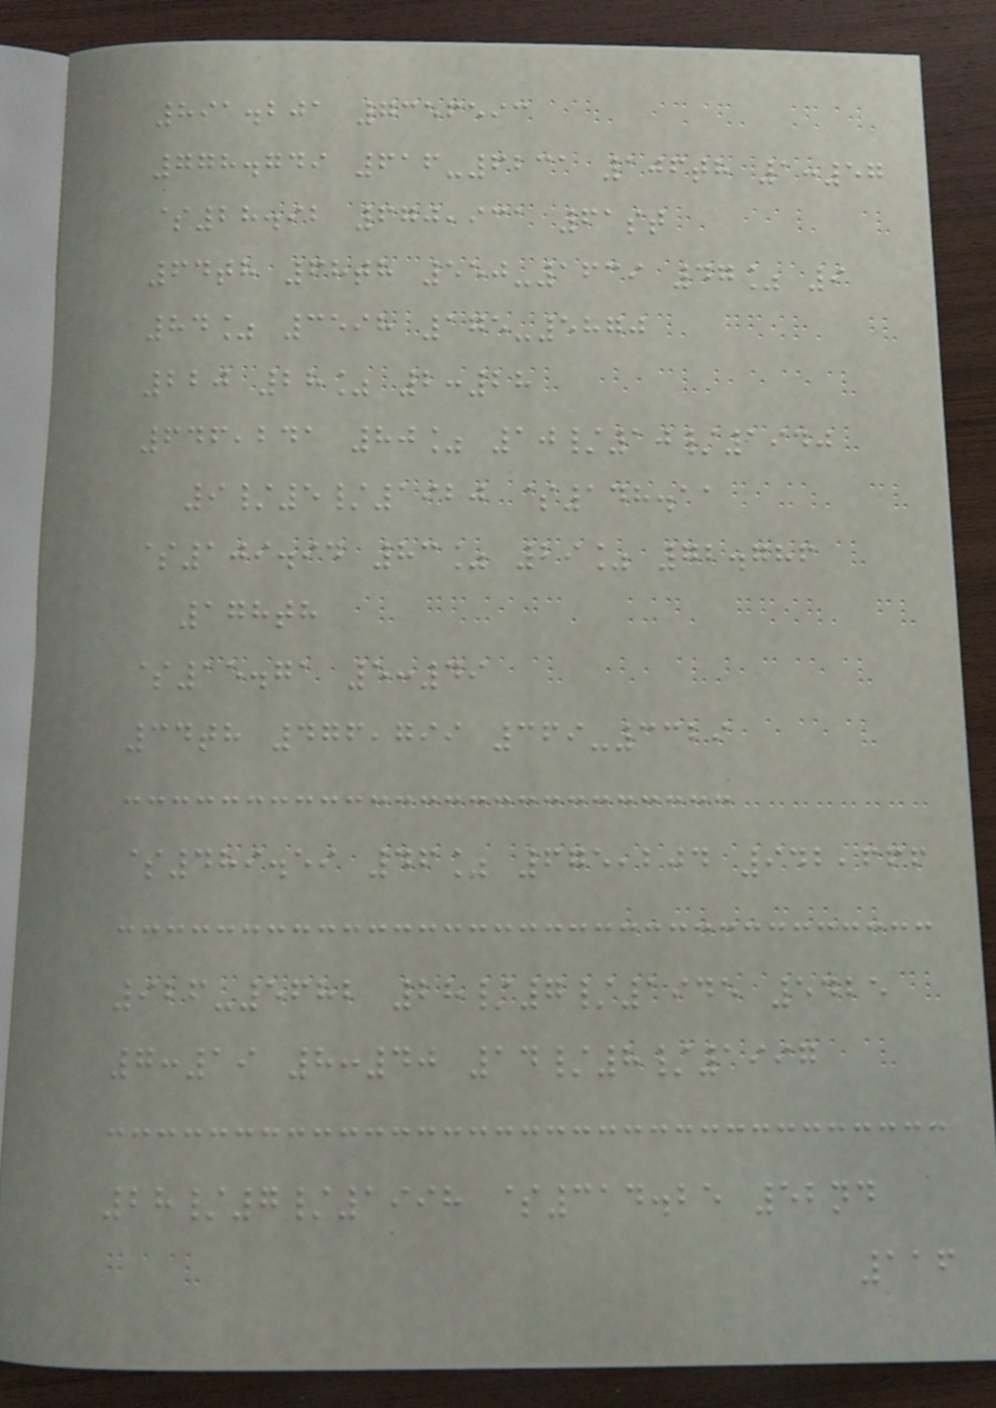891.201 7356593
778.749 616-6231 106th 1:57
$28.92 670,931 61st
64th 68th 550-1639 47% 9
84% 3598 175-5870
220 28% 2:28
646,241 80% 10/10/1940
9/5/1920 $148.11
$109.94 83% 29% 72.786
178th
$15.71 5:49
34th 476,799 369-3329
$489.59 46% 675,204 942,666
926-5682 28/7/1945 5425
7:19 8:40 14/8/1997
28/7/1998 $314.25 52nd
116
